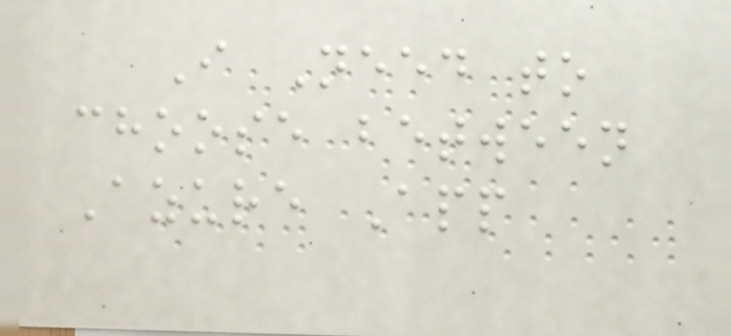I Need to
choose between
Azure App
